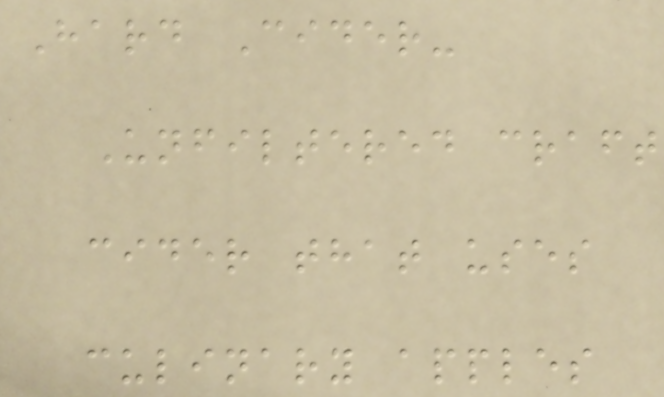Hard Cider-
Unfiltered craft
cider that uses
culinary apples
